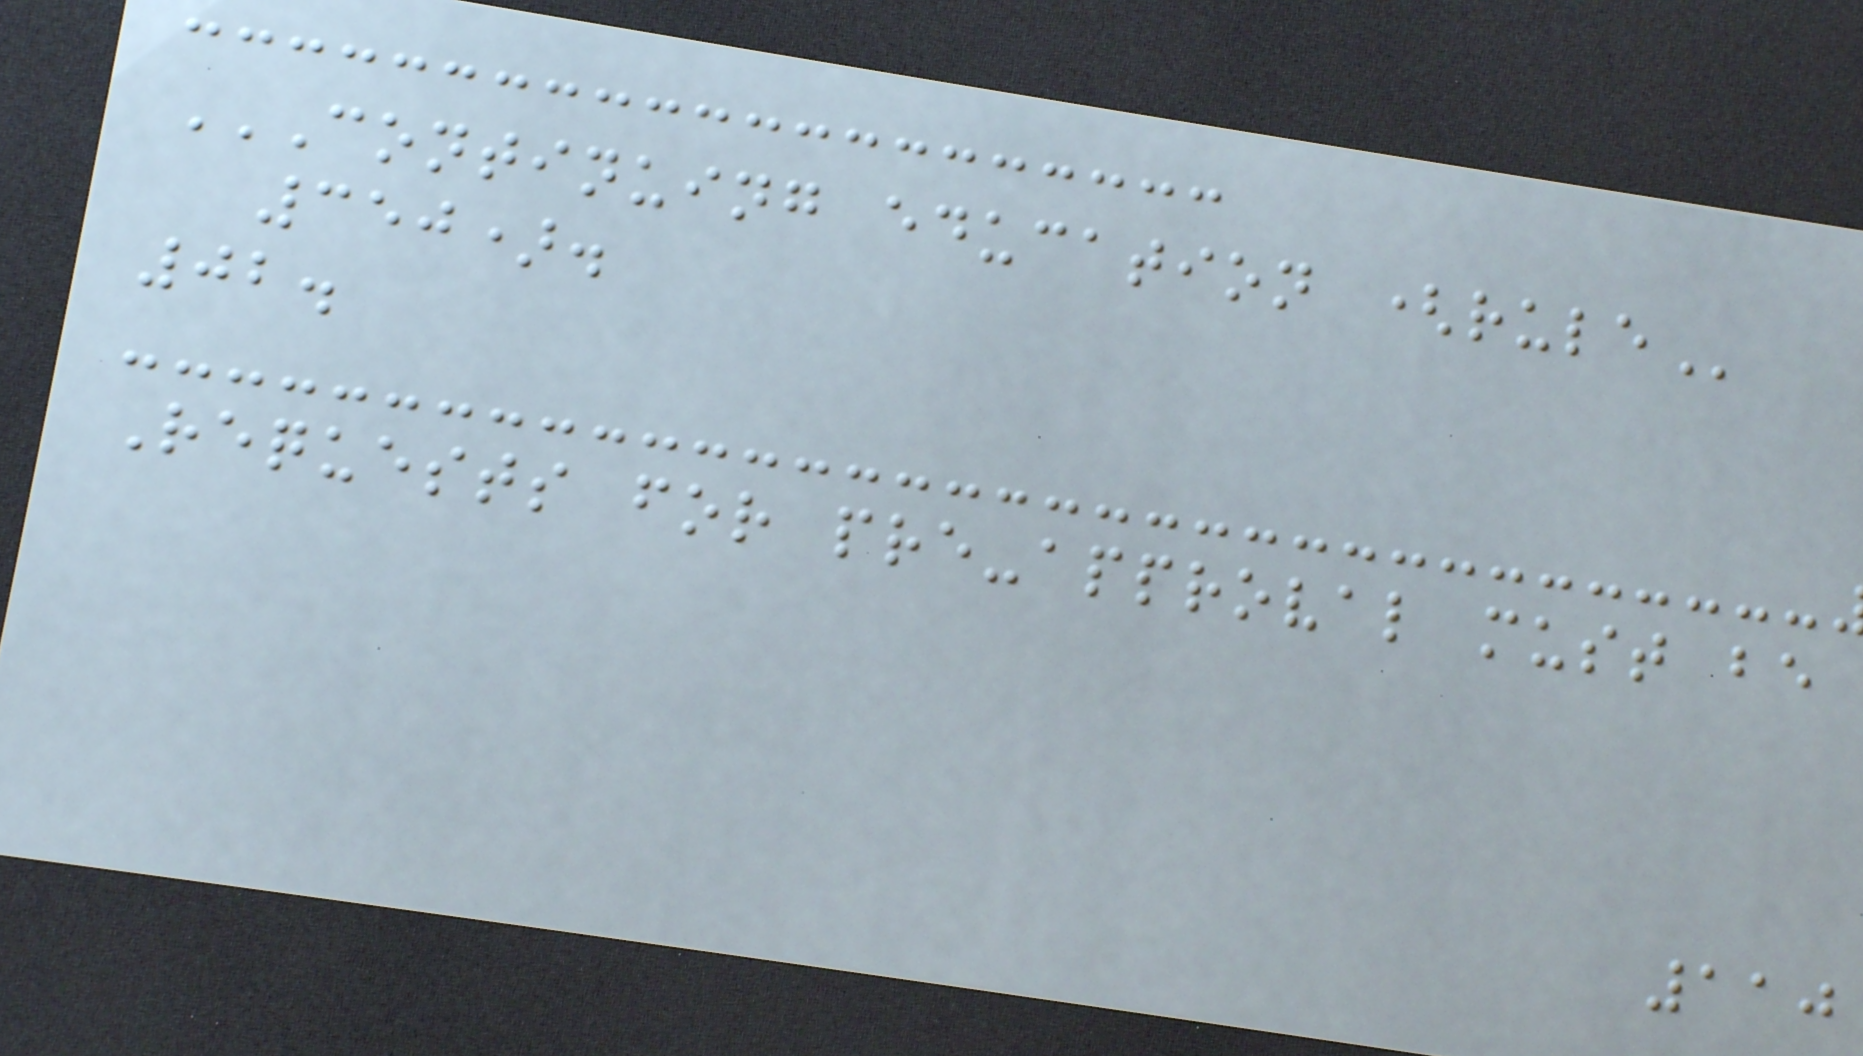CONTINUING EDUCATION (RULE
350).
02.
Requests for pre-approval must be
110
